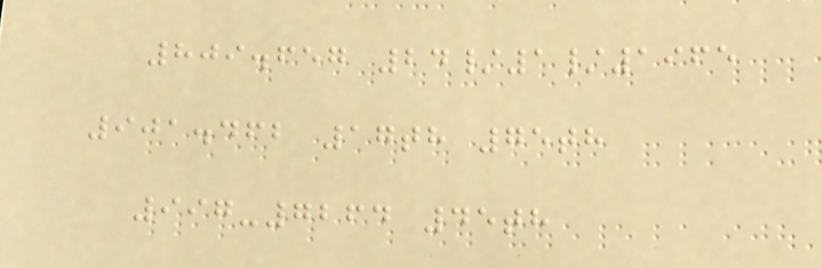809.657 24/1/1965
901.462 17th 75th
997-7264 45th
